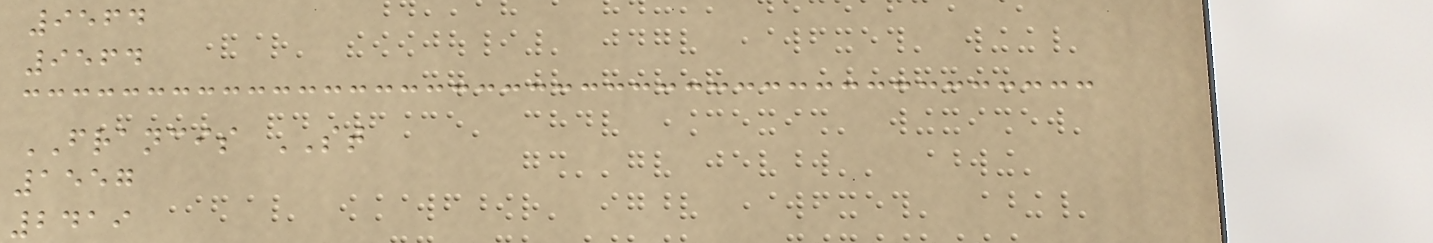9564
9564
FRANCIS ST
1557
2419
